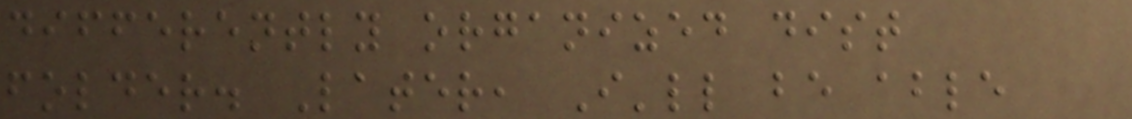differently organized dist
folder. Later, I'll be able
